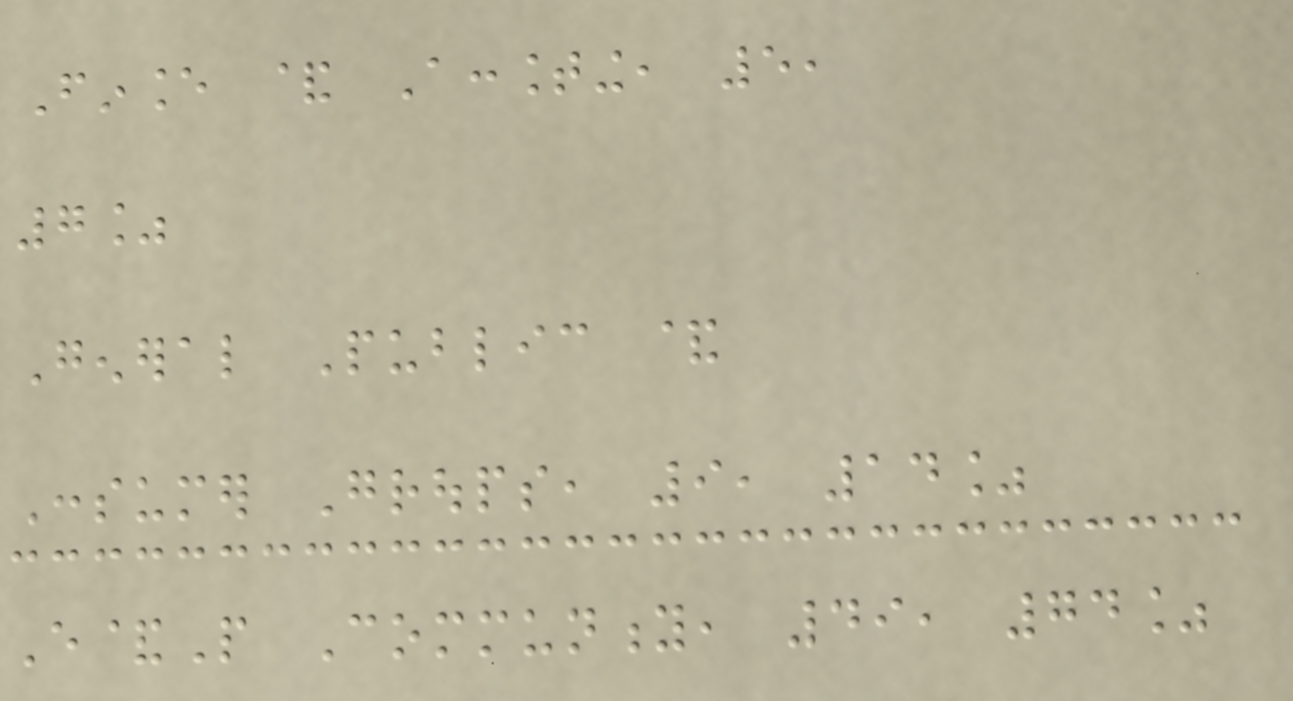Finance & Accounting, 5,
7%
General Public &
Consumer Groups, 9, 14%
E&P Community, 49, 74%
